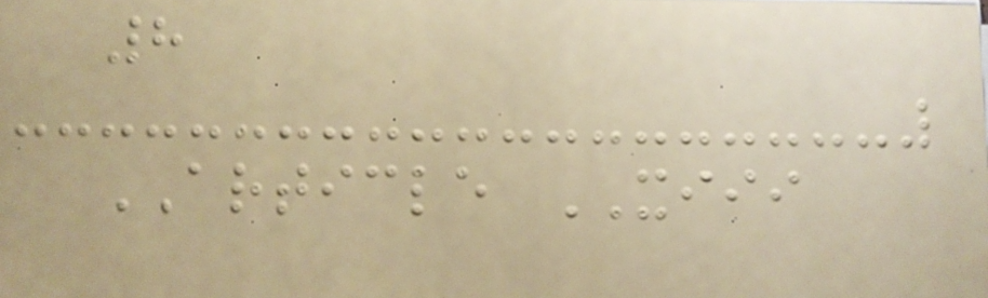8
ARTICLE XIII
